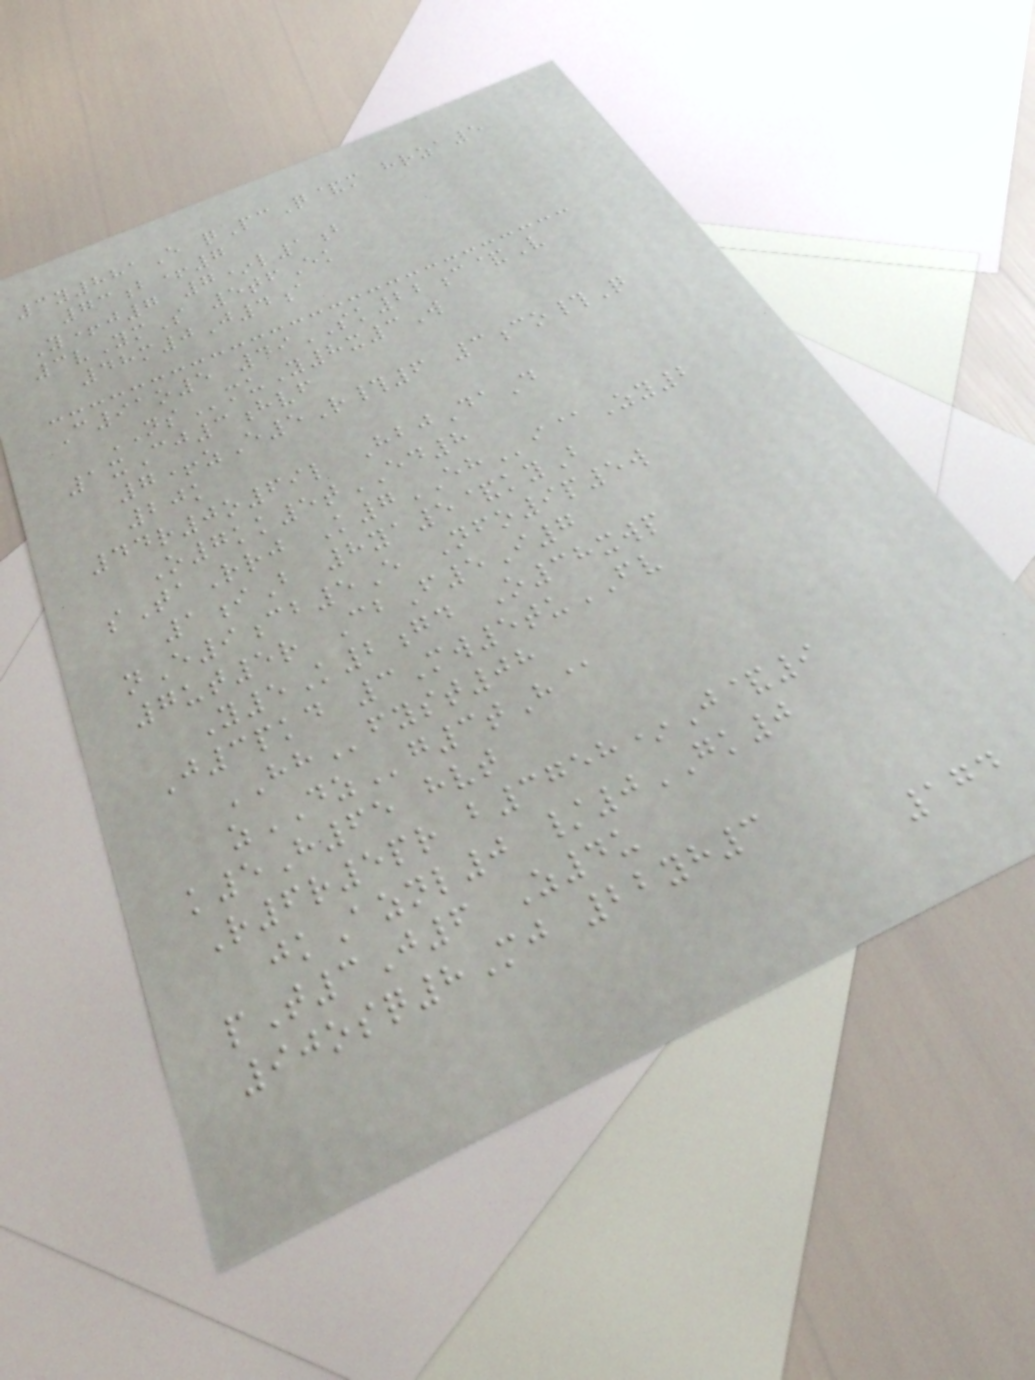3y881E qPcQ&m hrza5
73b+7
Y+j7 7*l1b
3vYmS 5tfEk
48m0J4a
C91o5 49SK22c&V
NSmuY8x3W
1xCj3hvf
7+zE5R#6 3co#Q
20k
44r0o69l HbjDaD
O7kk5tED8
sTaRrj K7EHi@Zy2
1iB 8ya5&kyB
nE9cb5E Nfo9p5w
7ut5r CbF5I7
Y5K2gd O38xwp
J3pkd 3Mw5tuFV
HHfyst08
zDZg3tH@
k5H65 hvt
R6r5pr b3758*J&9
jkAznl0 /0GK0
pT3J6 Z4u
90osq8Mj 22yh3
174
